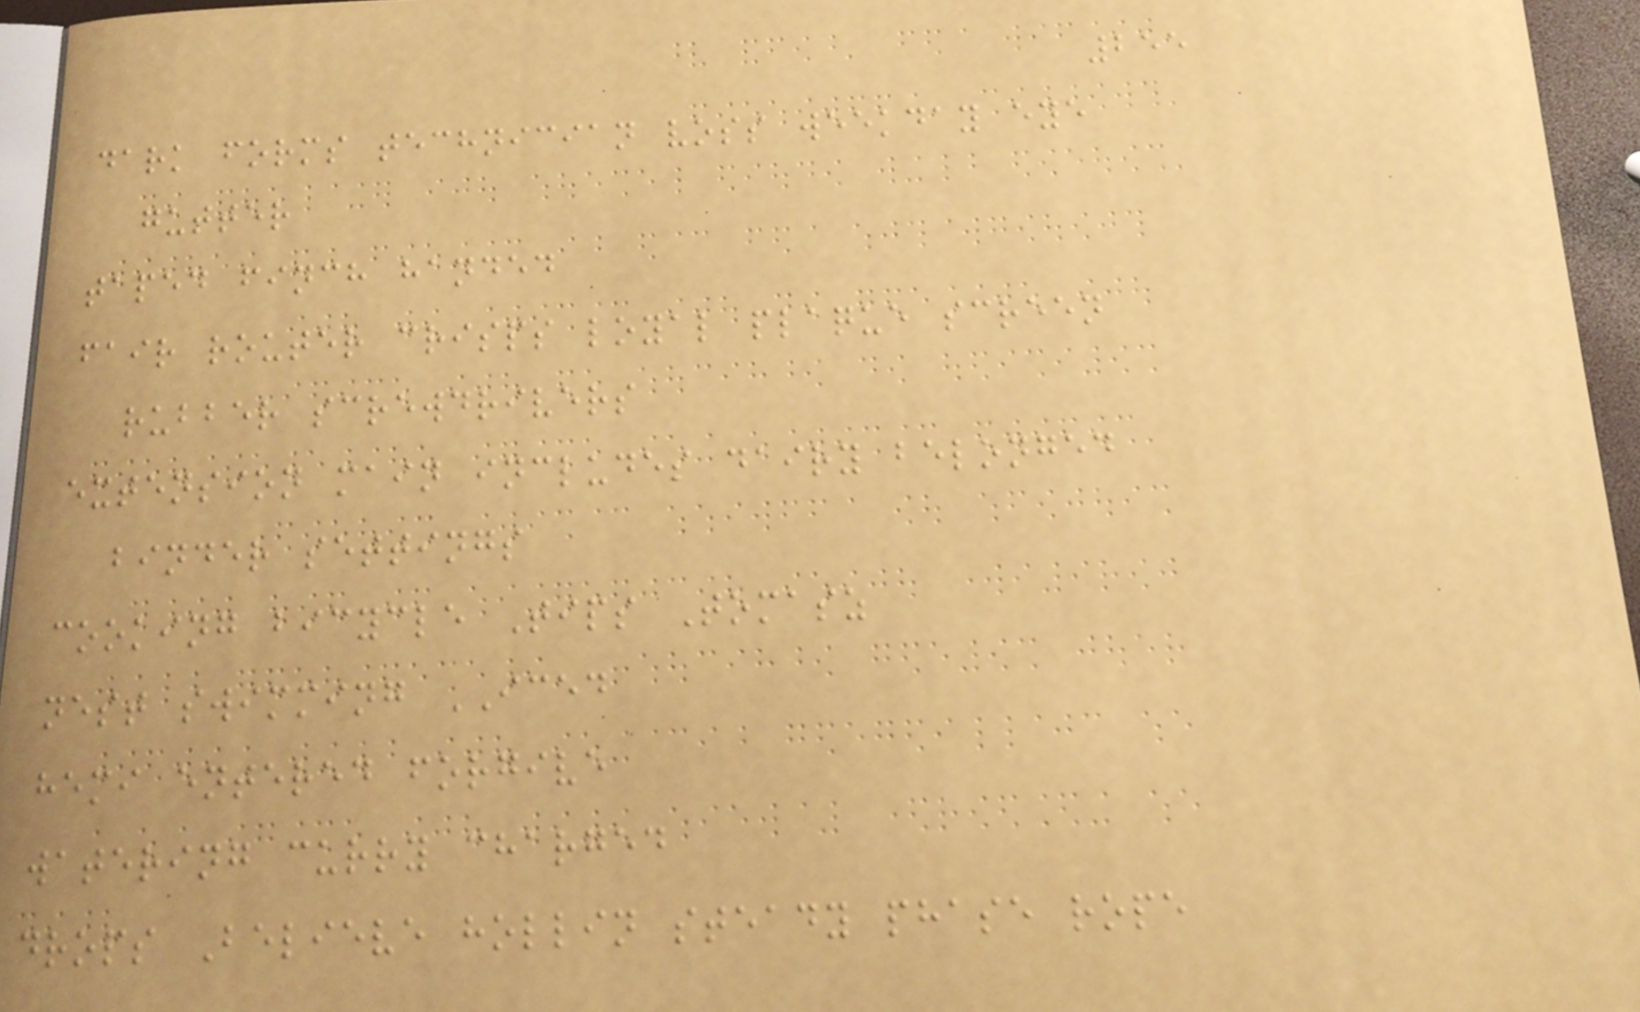255
dark forms technician voss weekday eye
gutter
taped finch handed
fair router crisps loyal plaque screen
rubber screwdrivers
extension main includes dairy belonged
binder settings
cooking bicycle Tips Tomasz
nest swimming ICED
hemi entered forgive
watering curry charged
drops Believe hollin steady phase rope
